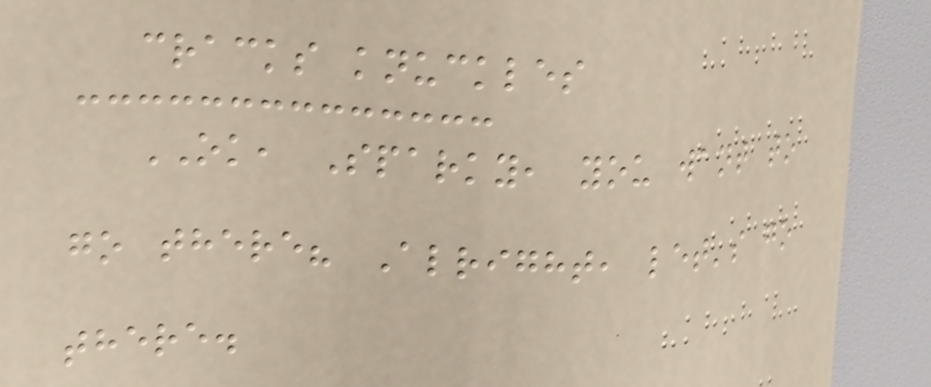cracks knuckles
OK, Sparky, you want to
go there? Alright, let's go
there.
